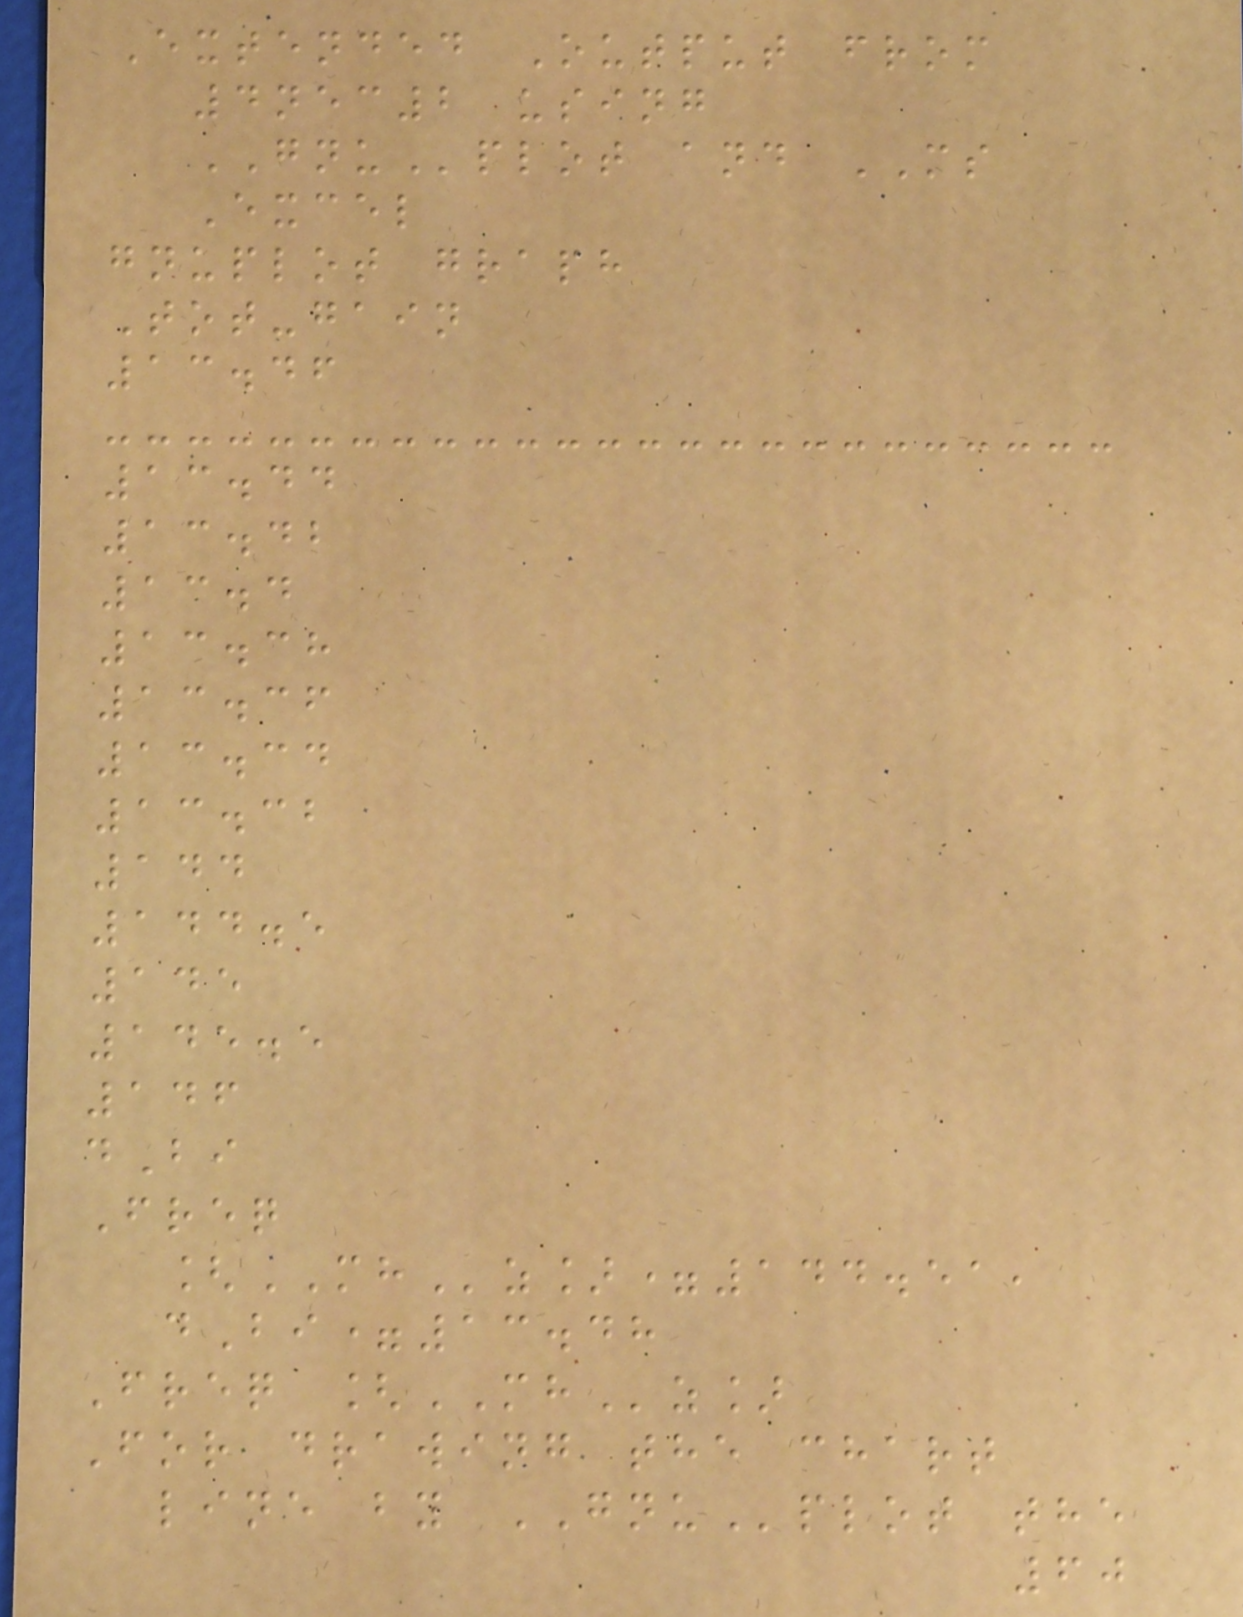Extended Output from
4nec2 using
GNUplot and MS
Excel
gnuplot graph
Tot-gain
13.46
13.44
13.42
13.4
13.38
13.36
13.34
13.32
144
144.5
145
145.5
146
dBi
Freq
[MHz]=144.51,
dBi=13.48
Freq [MHz]
For drawing the chart
line by GNUplot the
60
